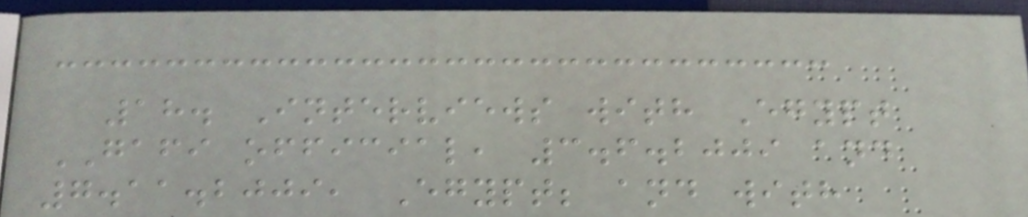18. Interviews with Egypt
GAFI official, 3.6.2009 and
7.11.2009, Egypt; and with
